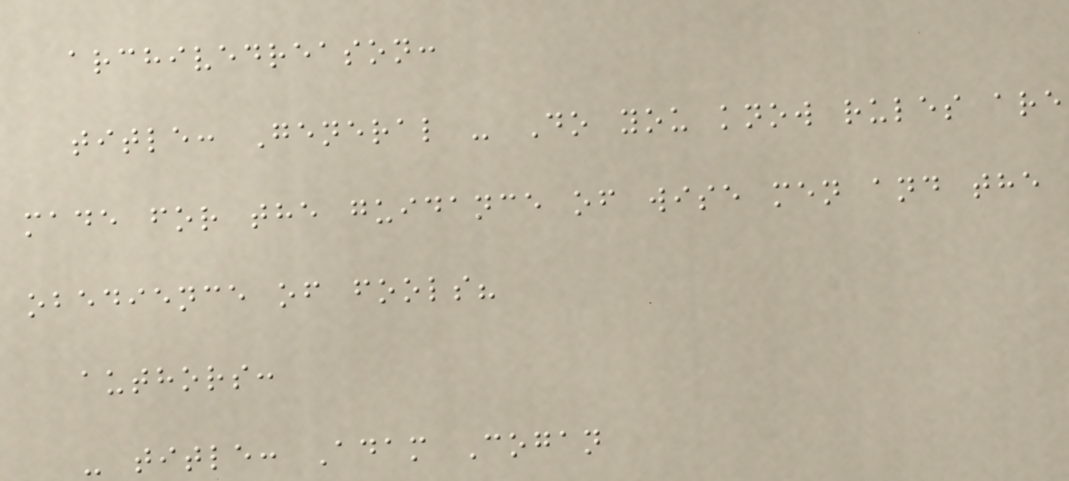archivedreason:
title: General - Do you know rules are
made for the guidance of wise men and the
obedience of fools?
authors:
- title: Adam Cogan
